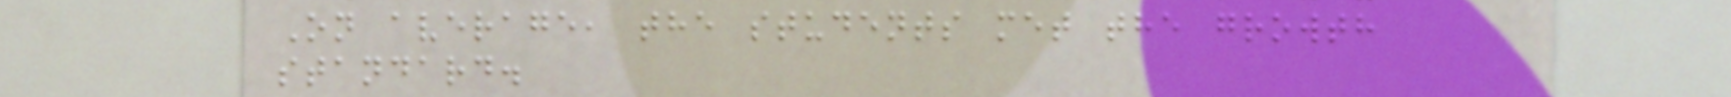On average, the students met the growth
standard.
